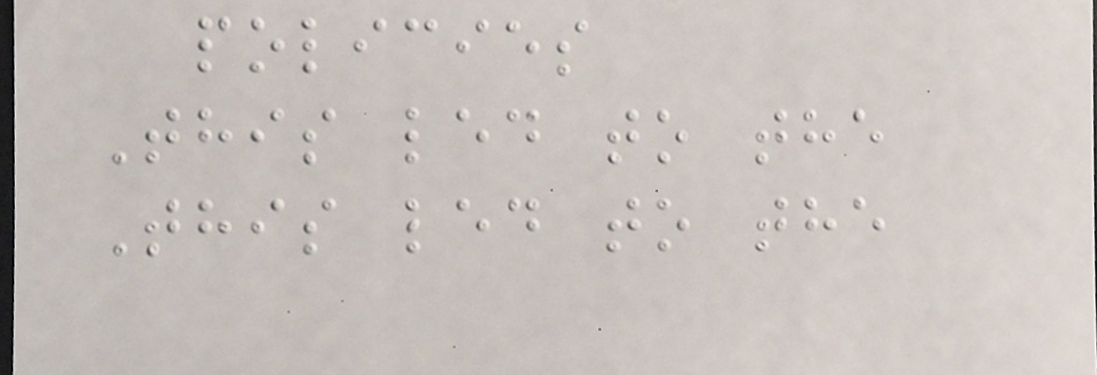policies
This led to the
This led to the
